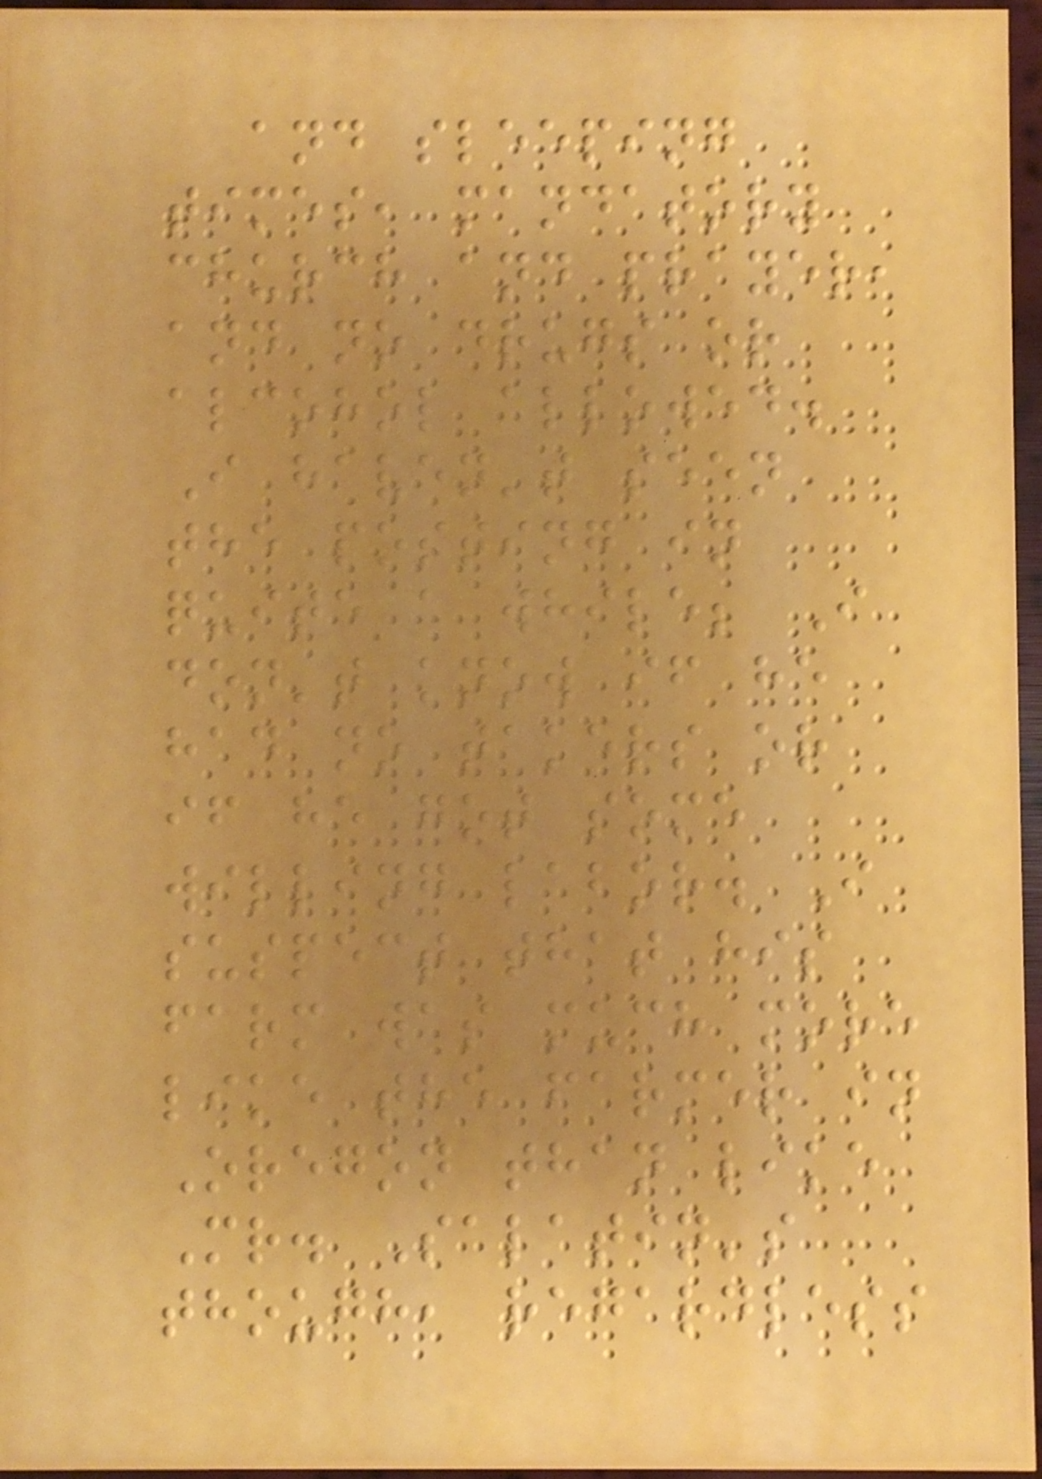and sleeping
times, mandatory
church and prayer,
and no drugs or
alcohol allowed.
I haven't seen
the posting in
quite a while; I
don't know if he
had no takers or
if he got some
willing labor. I
suspect that his
farm was much more
like the farmer in
Oregon than like
Mr. Salatin's
though, regardless
